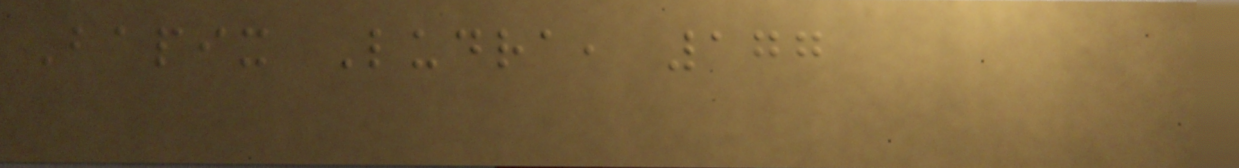Bapix Ludra, 177
